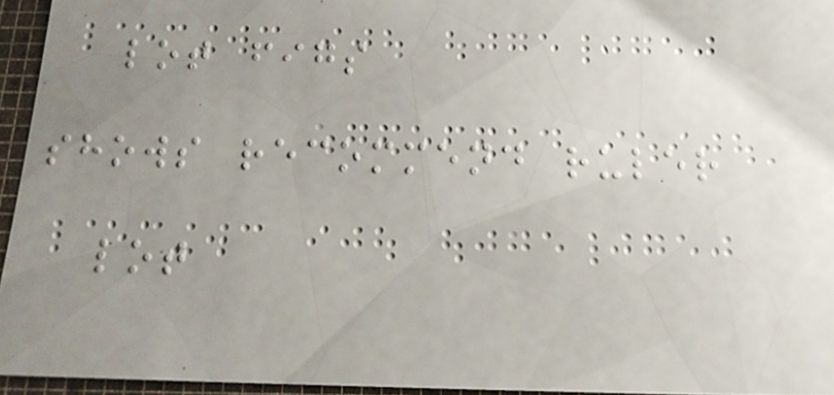lot figs
shows recommend ruler
lot
